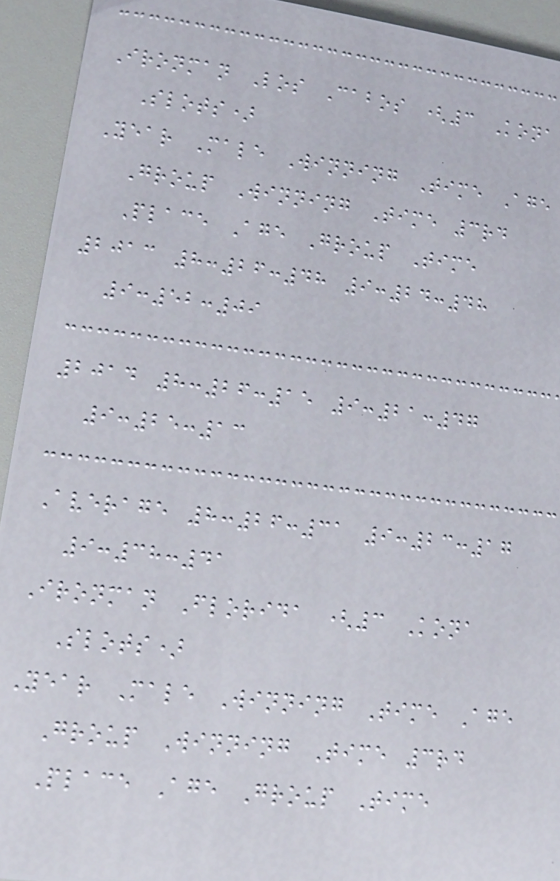Ironman Los Cabos (3 Kona
Slots)
Year Male Winning Time Age
Group Winning Time 3rd
Place Age Group Time
2013 8:26:48 9:24:48
9:52:09
2014 8:26:15 9:21:47
9:25:13
Average 8:26:31 9:23:17
9:38:41
Ironman Florida (3 Kona
Slots)
Year Male Winning Time Age
Group Winning Time 3rd
Place Age Group Time
